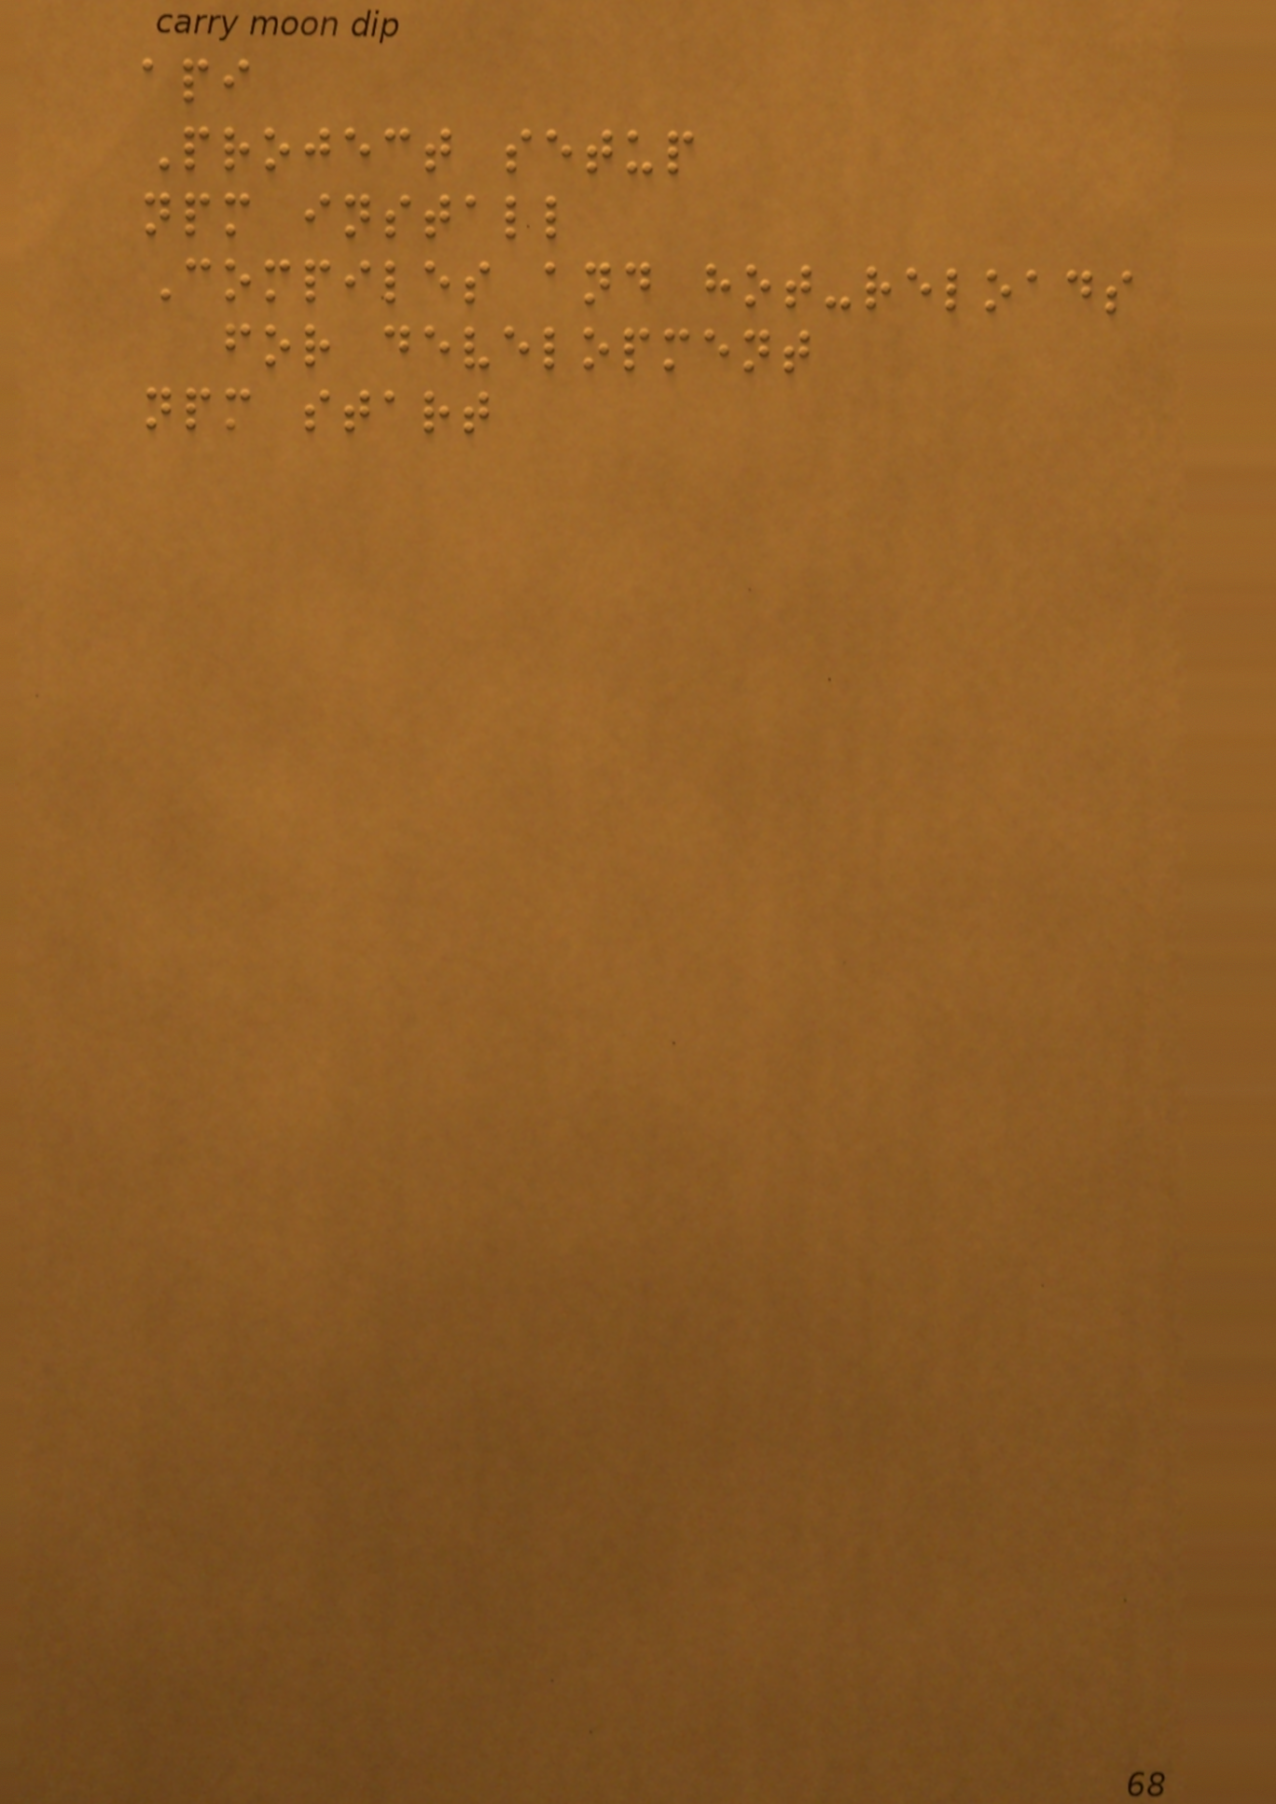api
Project setup
npm install
Compiles and hot-reloads
for development
npm start
